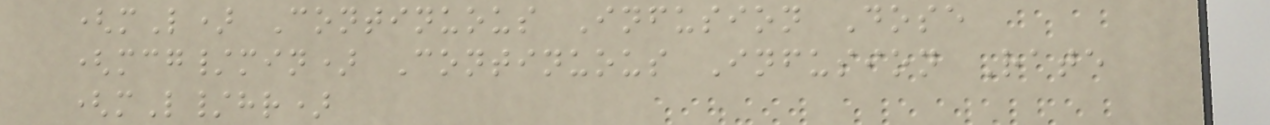(mL) Continuous Infusion Dose
(mcg/min) Continuous Infusion Rate
(mL/hr)
